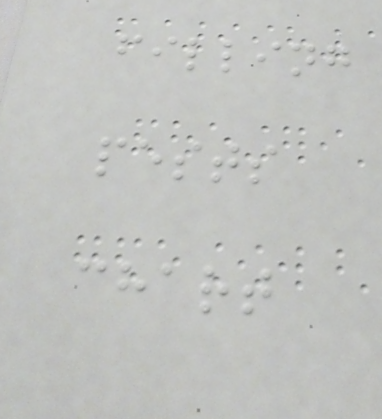filling
pests
chart
